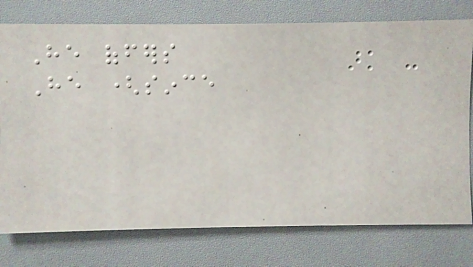He offers
He (since
